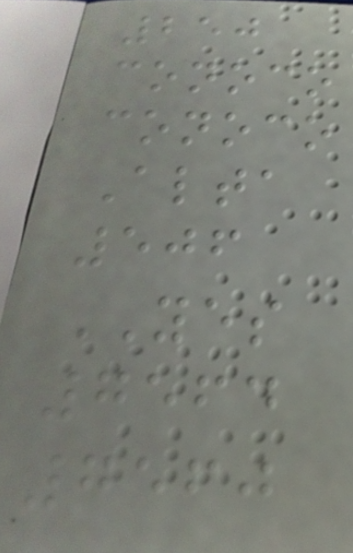250
conoco
conoco
Alta
506
YES
7564
7560
